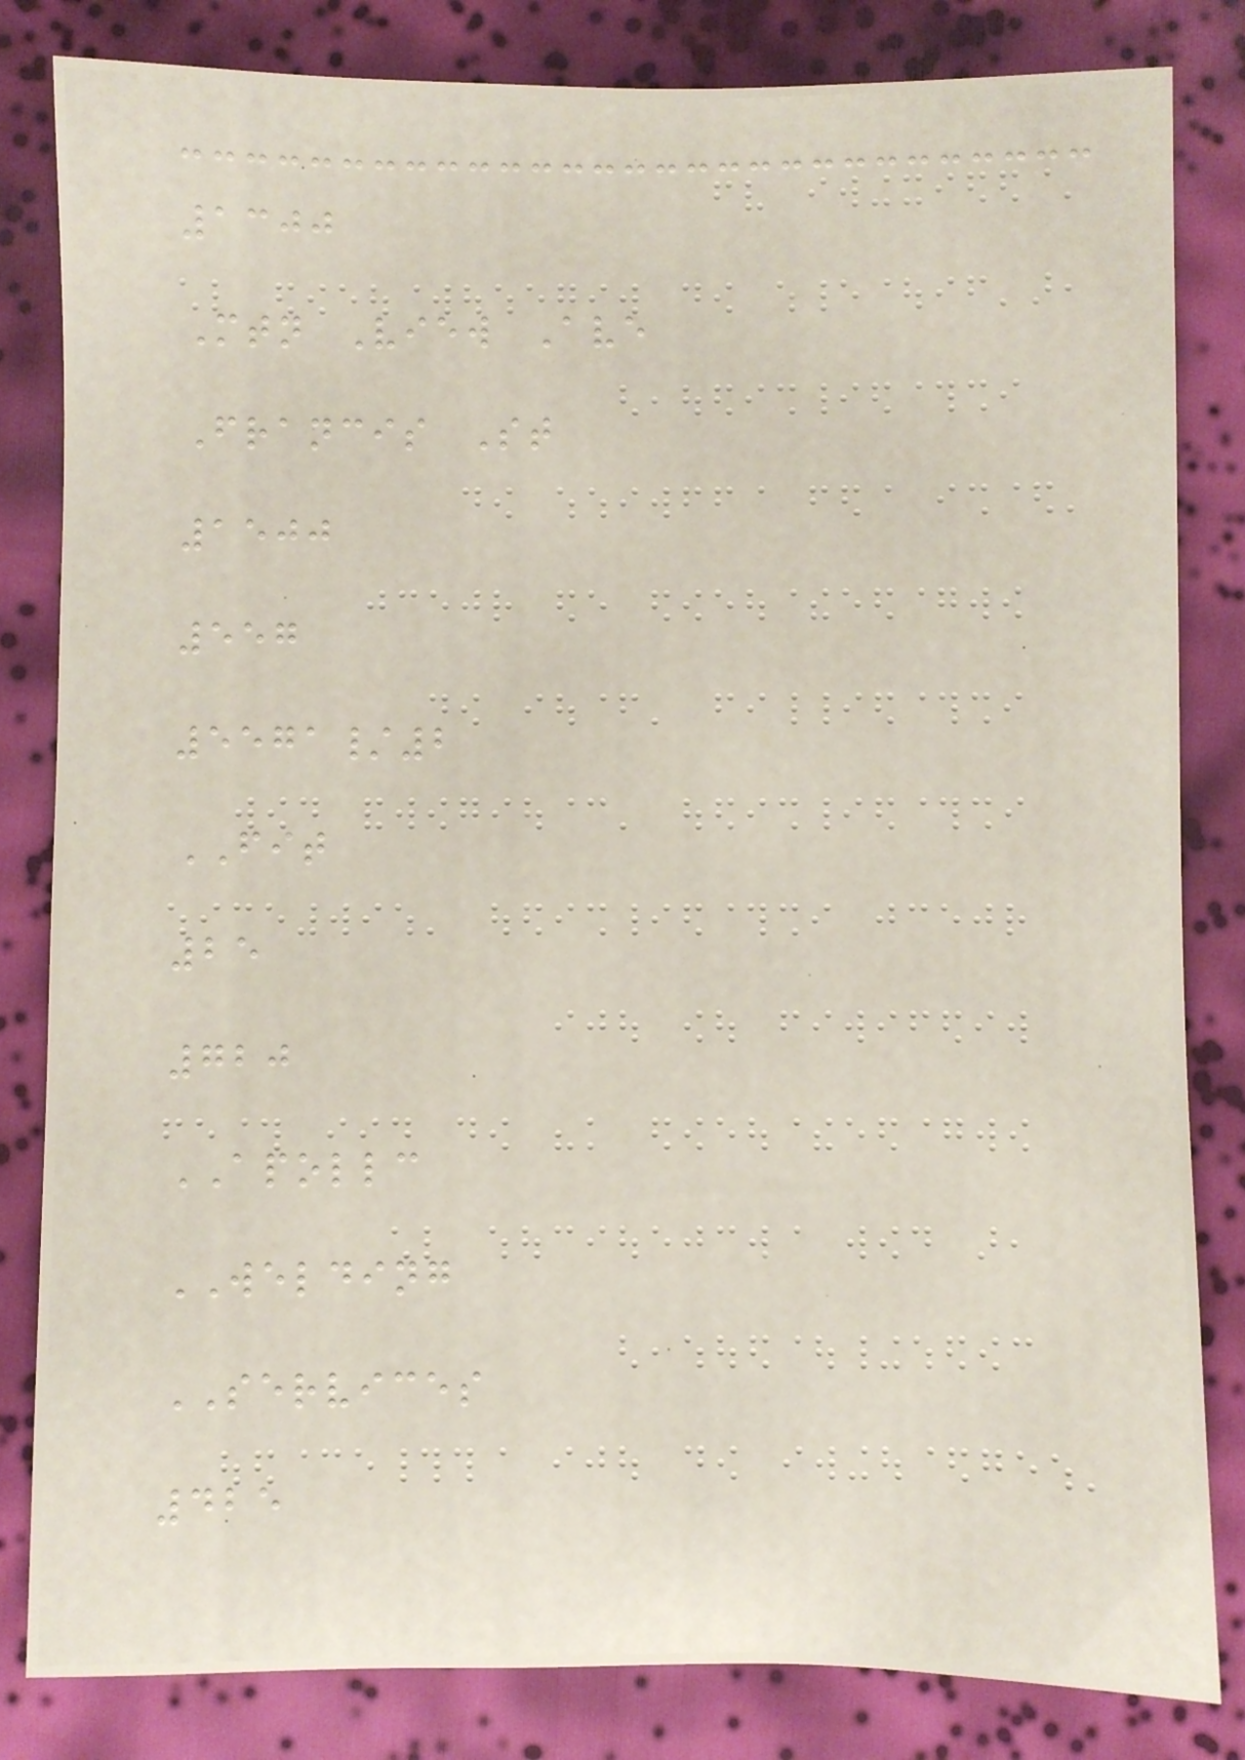1300
Mtn View Ave
Francis St
1500
557
5571/2
FIT
25
720
APOLLC
WELDING
SERVICES
425
